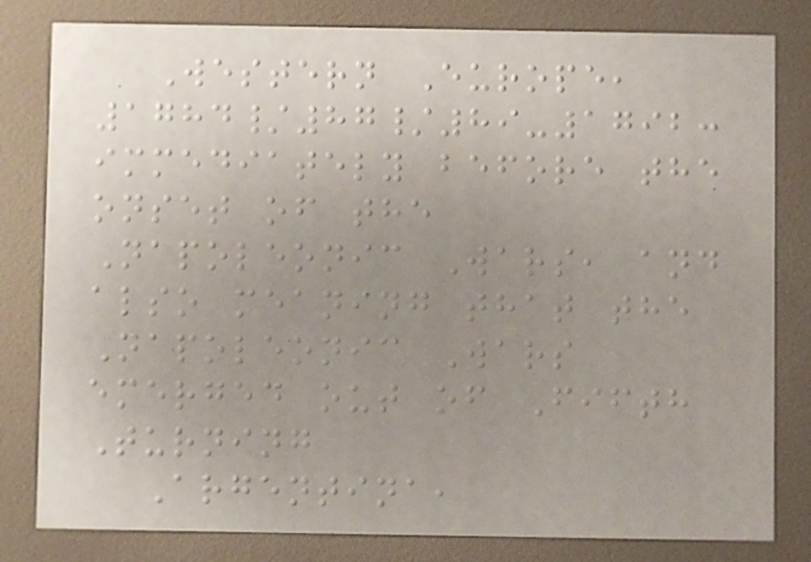Western Europe,
1784/87/89-1792:
immediately before the
onset of the
Napoleonic Wars, and
also meaning that the
Napoleonic Wars
emerged out of Fifth
Turning
Argentina,
